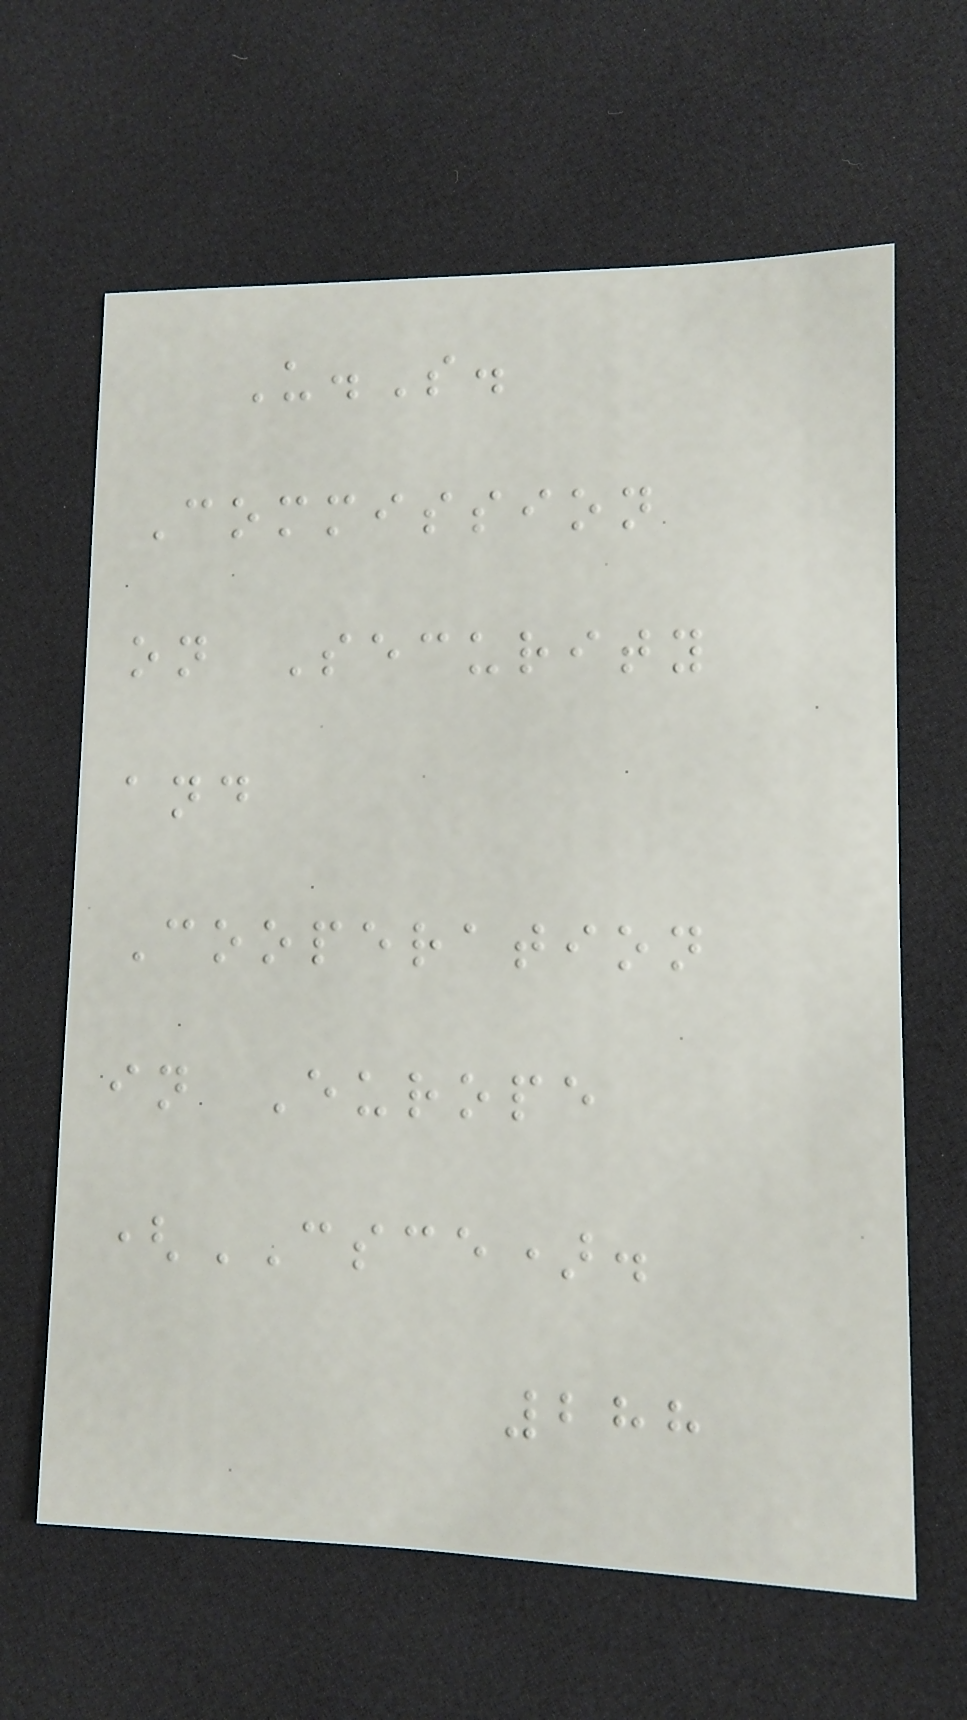U.S.
Commission
on Security
and
Cooperation
in Europe
(CSCE).
288
